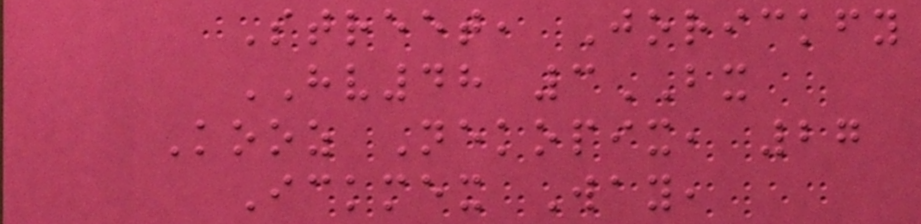Street, Jorickfy
HV48 3BX
Kooz Nekopix, 27
Ickmex Way,
